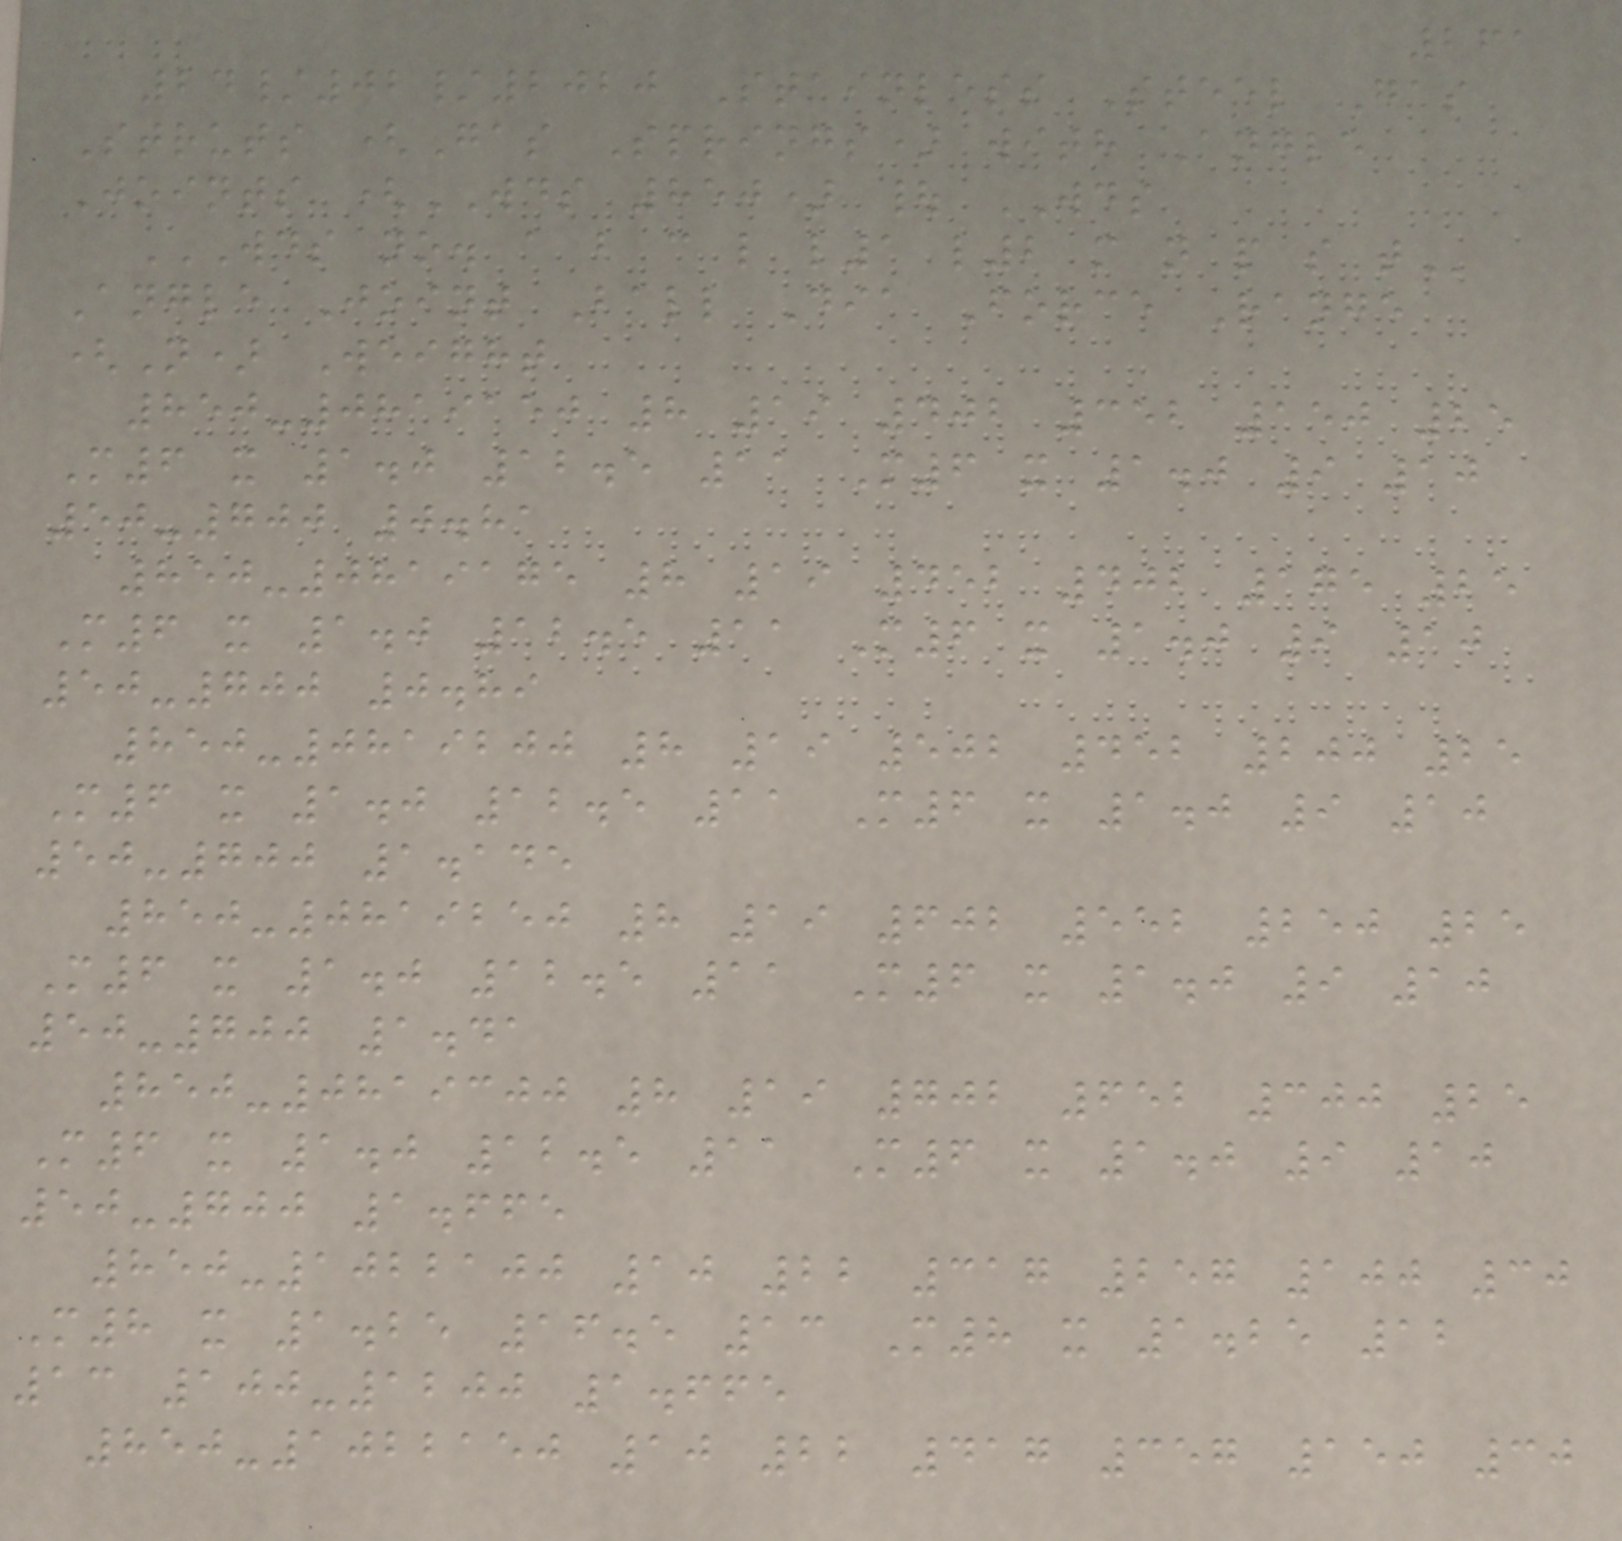261
24/02/2020 Stainless Steel Gas
Struts (Gas Springs) with Angle
Joints (WDS 850) | WDS
WDS NO. A B C L L1 L2 M N P S T
Angle Joint Ball Dia Force Range
(N) Weight
850-0819150 8 19 402 352 150 25
M6 x 1.0 12.5 11 M6 x 1.0 9 10
50-700 0.81
850-0819175 8 19 452 402 175 25
M6 x 1.0 12.5 11 M6 x 1.0 9 10
50-700 0.89
850-0819200 8 19 502 452 200 25
M6 x 1.0 12.5 11 M6 x 1.0 9 10
50-700 1.145
850-0819250 8 19 602 552 250 25
M6 x 1.0 12.5 11 M6 x 1.0 9 10
50-700 1.41
850-0819300 8 19 702 652 300 25
M6 x 1.0 12.5 11 M6 x 1.0 9 10
50-700 1.665
850-1022100 10 22 317 257 100 30
M8 x 1.25 16.5 13 M8 x 1.25 12
13 100-1200 1.665
850-1022150 10 22 417 357 150 30
